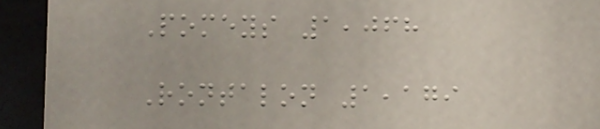Pomeys 1,068
Rontalon 1,179
